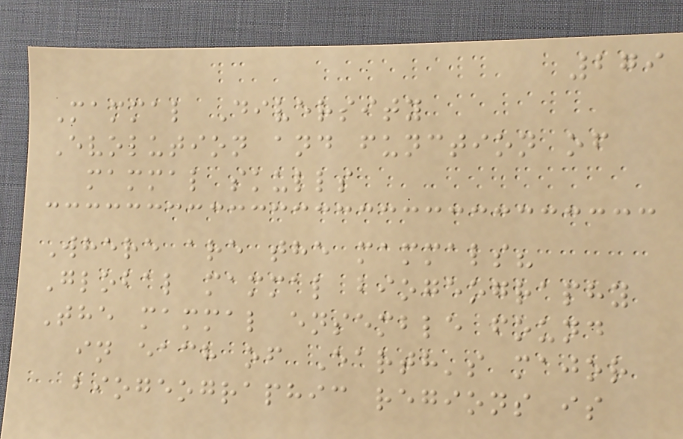279
Mammal Diversity
Evolution and function of
mammal skulls
Where are the mammals?
Global mammal biogeography
The mammal ensemble found
in each of Earth's major
biogeographic regions is
